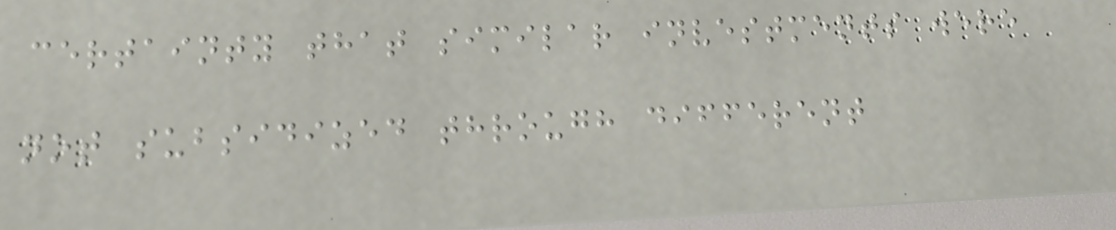certainty that similar investments were
not subsidized through different
